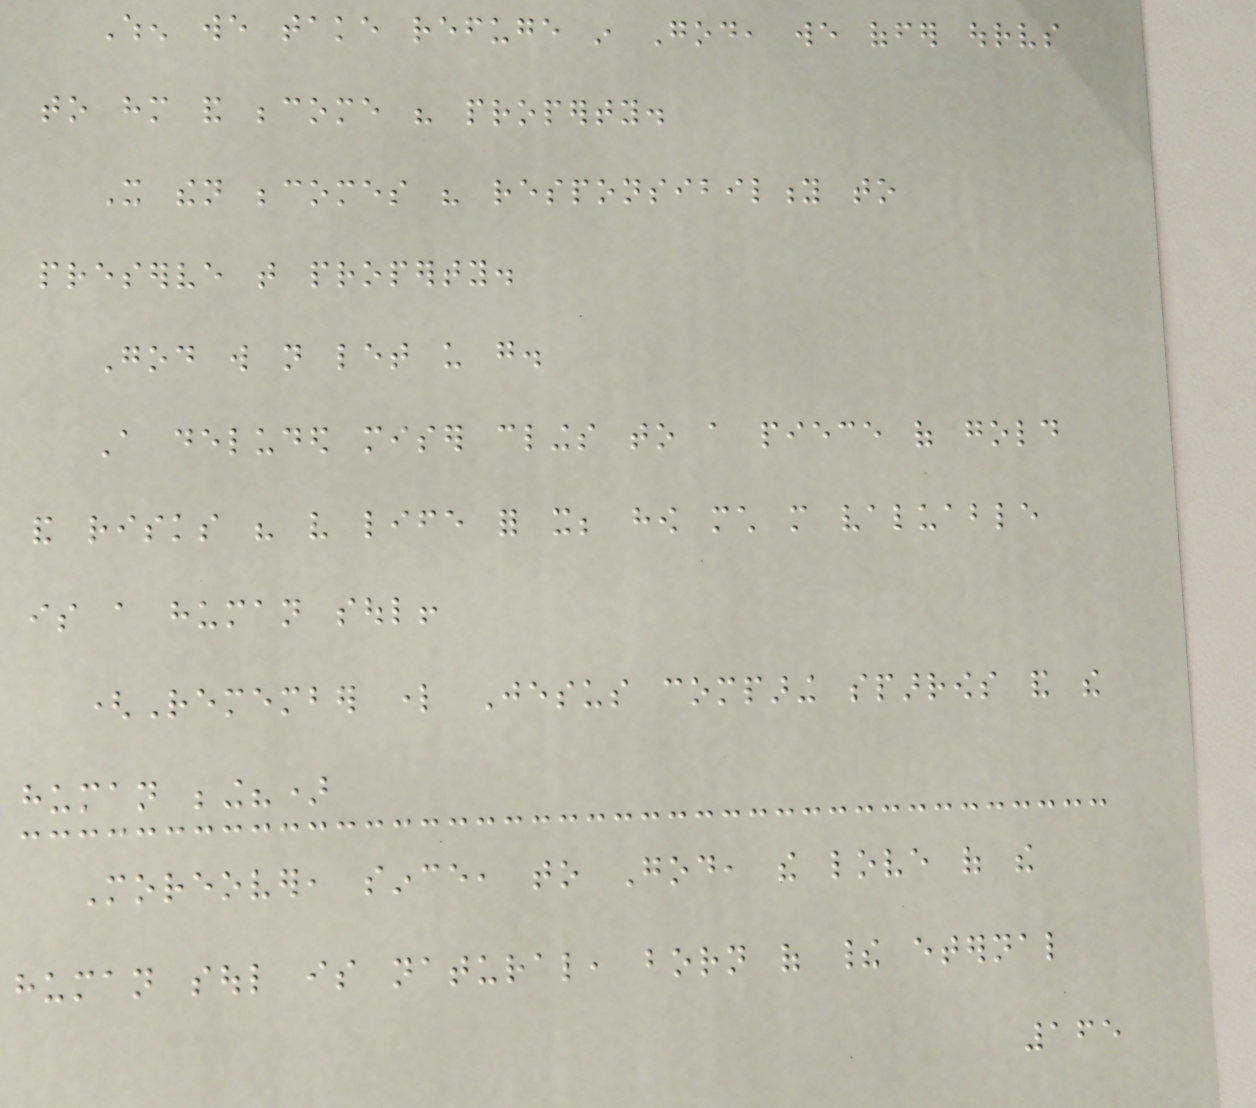When we take refuge in God, we offer ourselves
to him and become his property.
It then becomes his responsibility to
preserve that property.
God will not let us go.
A deluded miser clings to a piece of gold
and risks his very life for it; how much more valuable
is a human soul!
(Remember lord Jesus comparing sparrows and the
human being?)
Moreover, since, to God, the love of the
human soul is natural, born of their eternal
165
